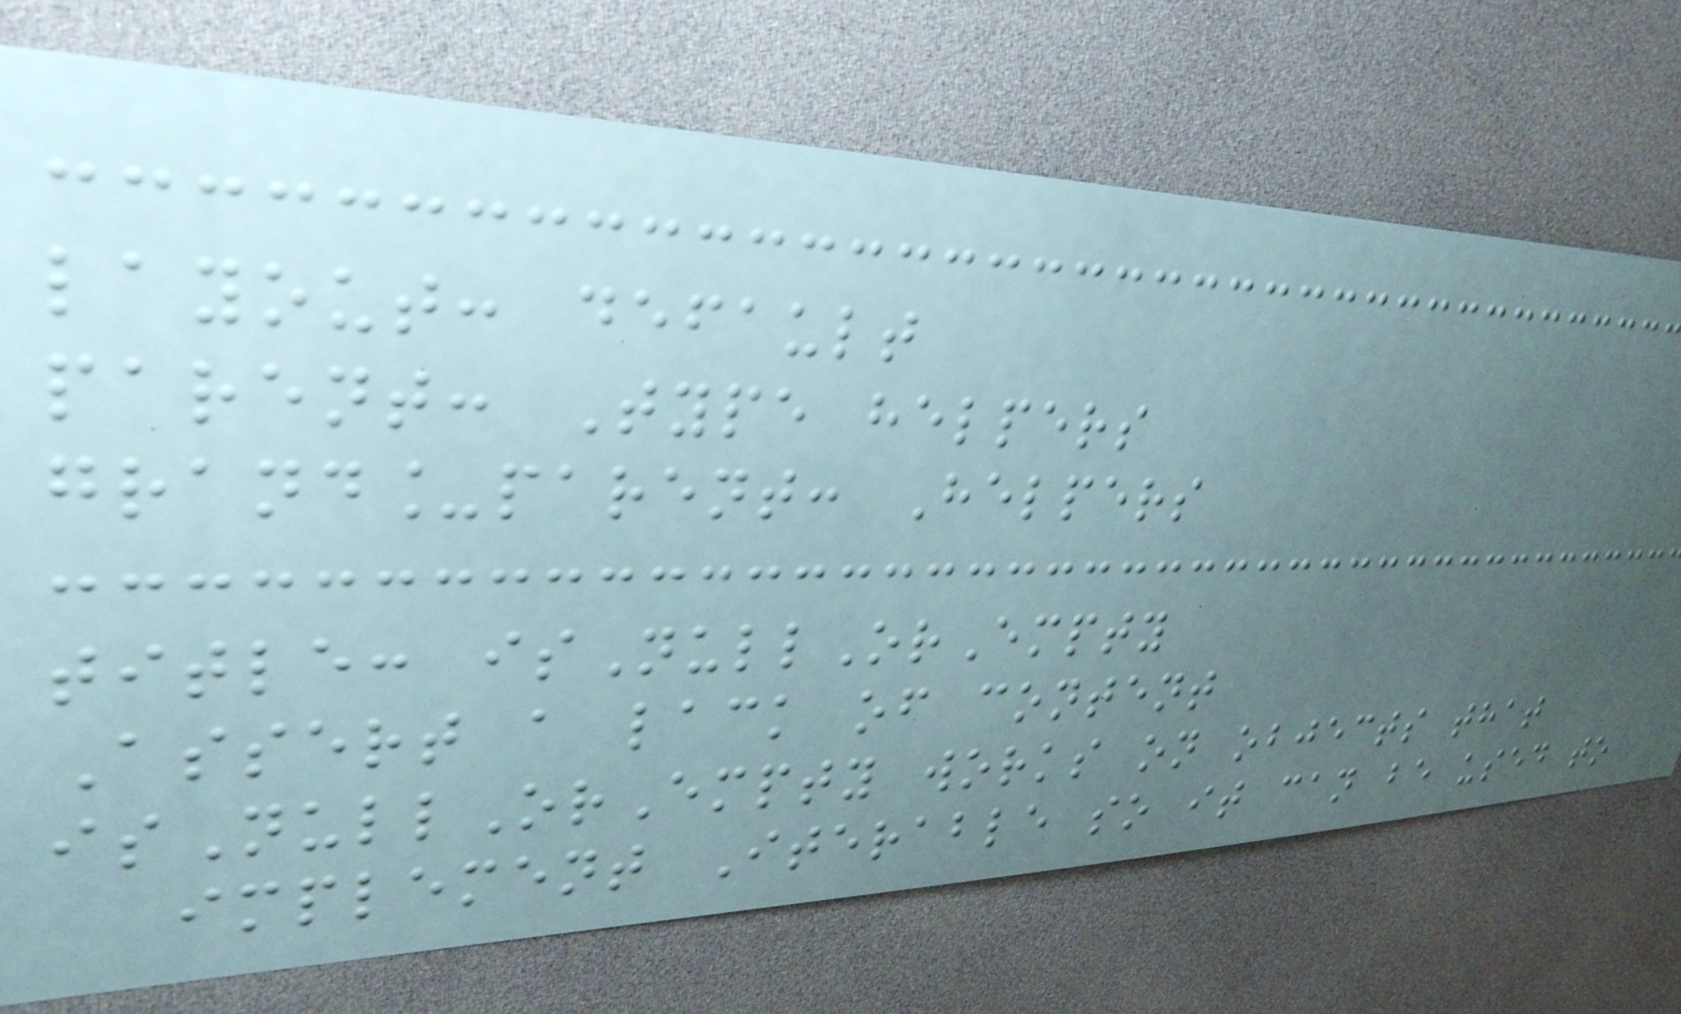layout: default
parent: Type helpers
grand_parent: Helpers
title: isNullOrEmpty
Assert a lack of content
isNullOrEmpty works on objects that
implement Iterable so it can be used to
